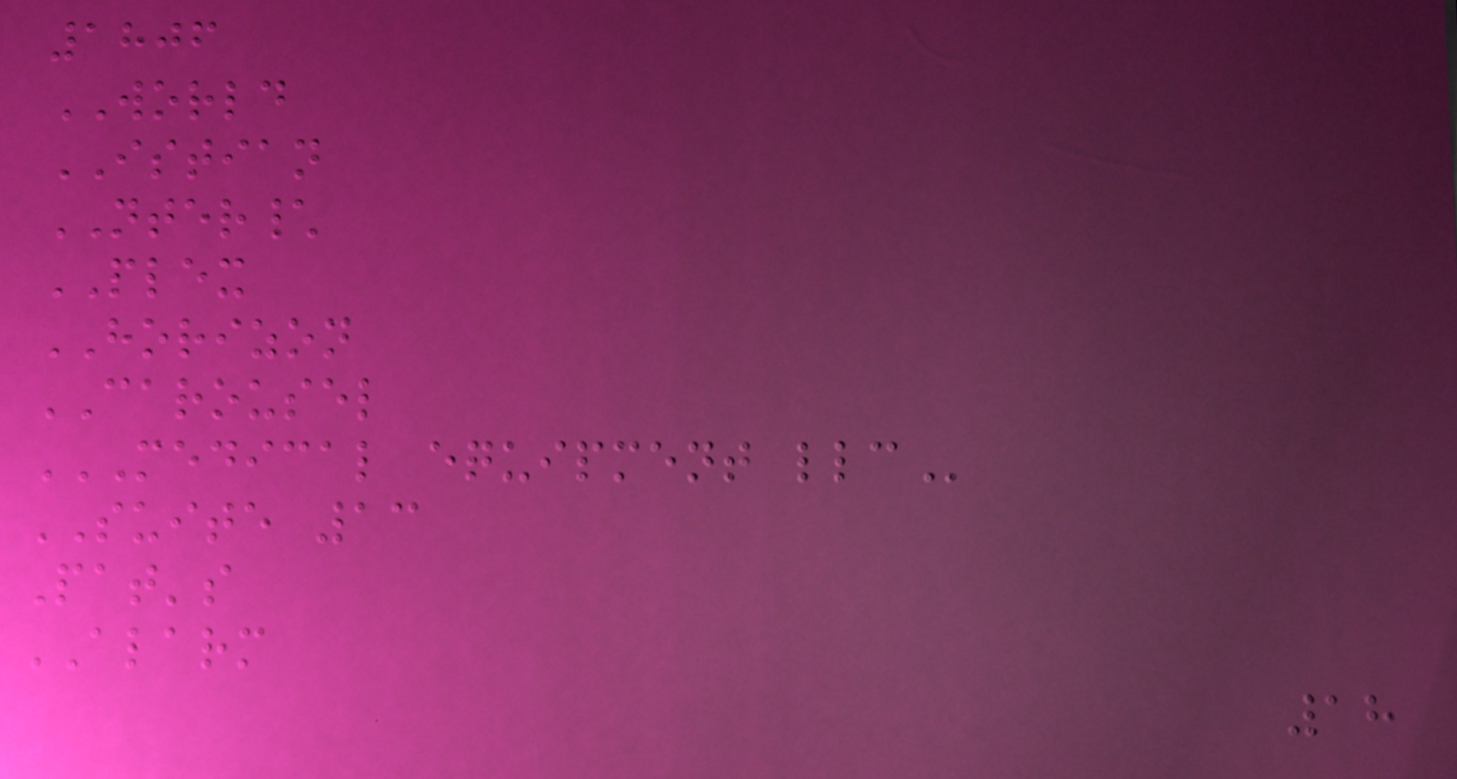1806
WORLD
ISTIAN
NTER\
PLEX
HORIZON
CAROUSEL
MEDICAL EQUIPMENT LLC
SUITE 13
Pat's
ALARM
18
